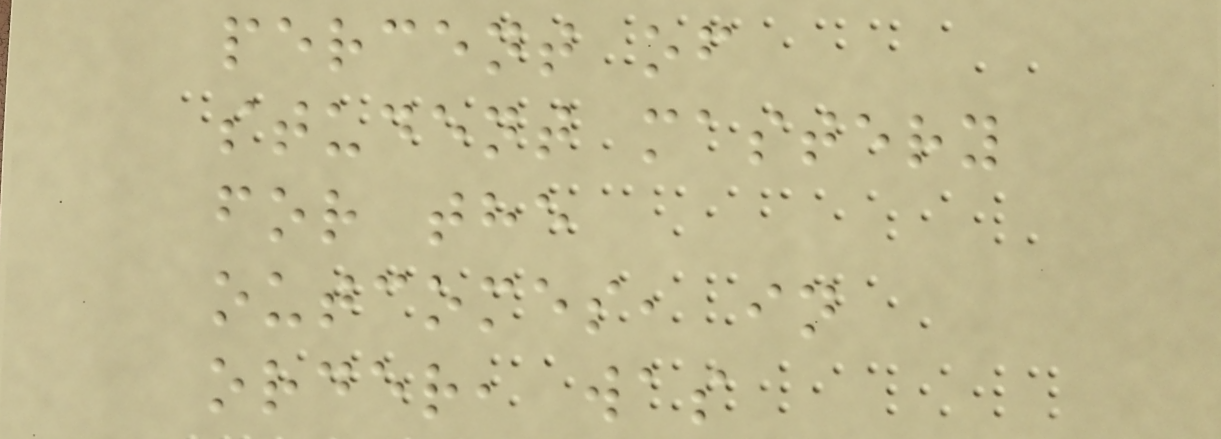percent of
student mastery
for the
outcomes, in
order, was
